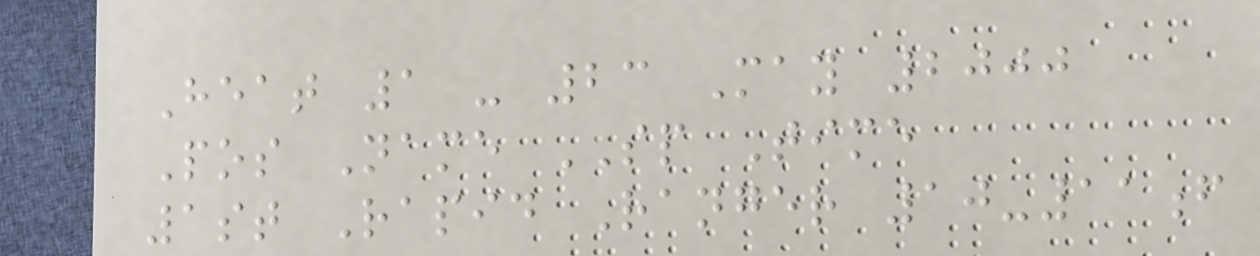Heat 1 - 23 May 2000
Pos Name SP Time
1st Rapid Ranger 10-11f
